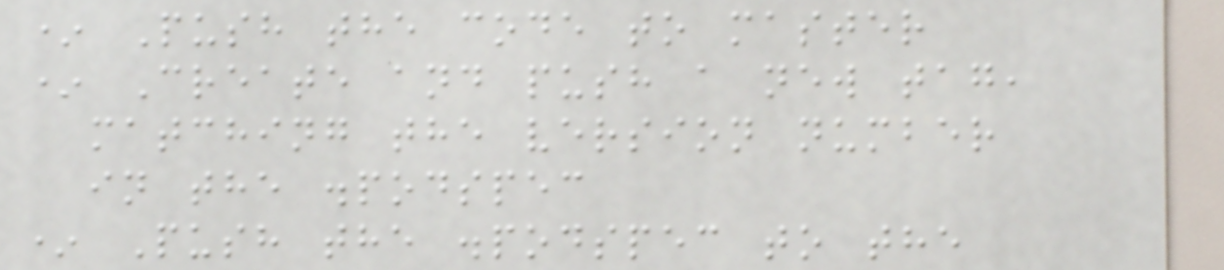* Push the code to master
* Create and push a new tag,
matching the version number
in the .podspec
* Push the .podspec to the
